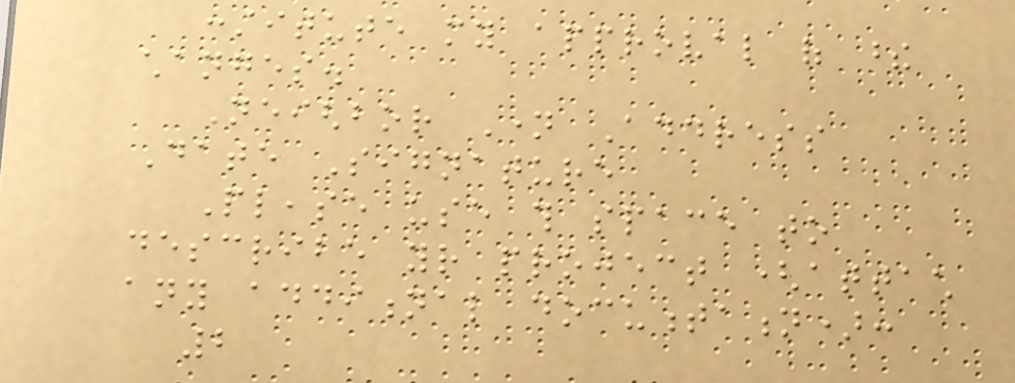constitute my approval of these
changes.
Neighbor Name Address
Date Signature
Please use this space to
describe your project (attach
any additional documentation):
2
